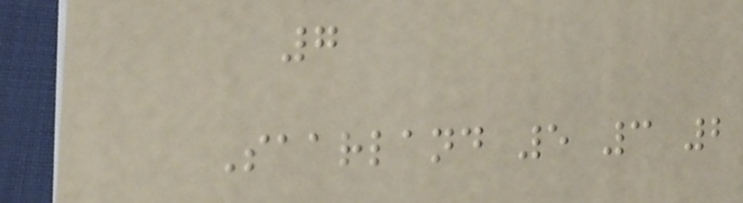7
Saarland 5 3 2
